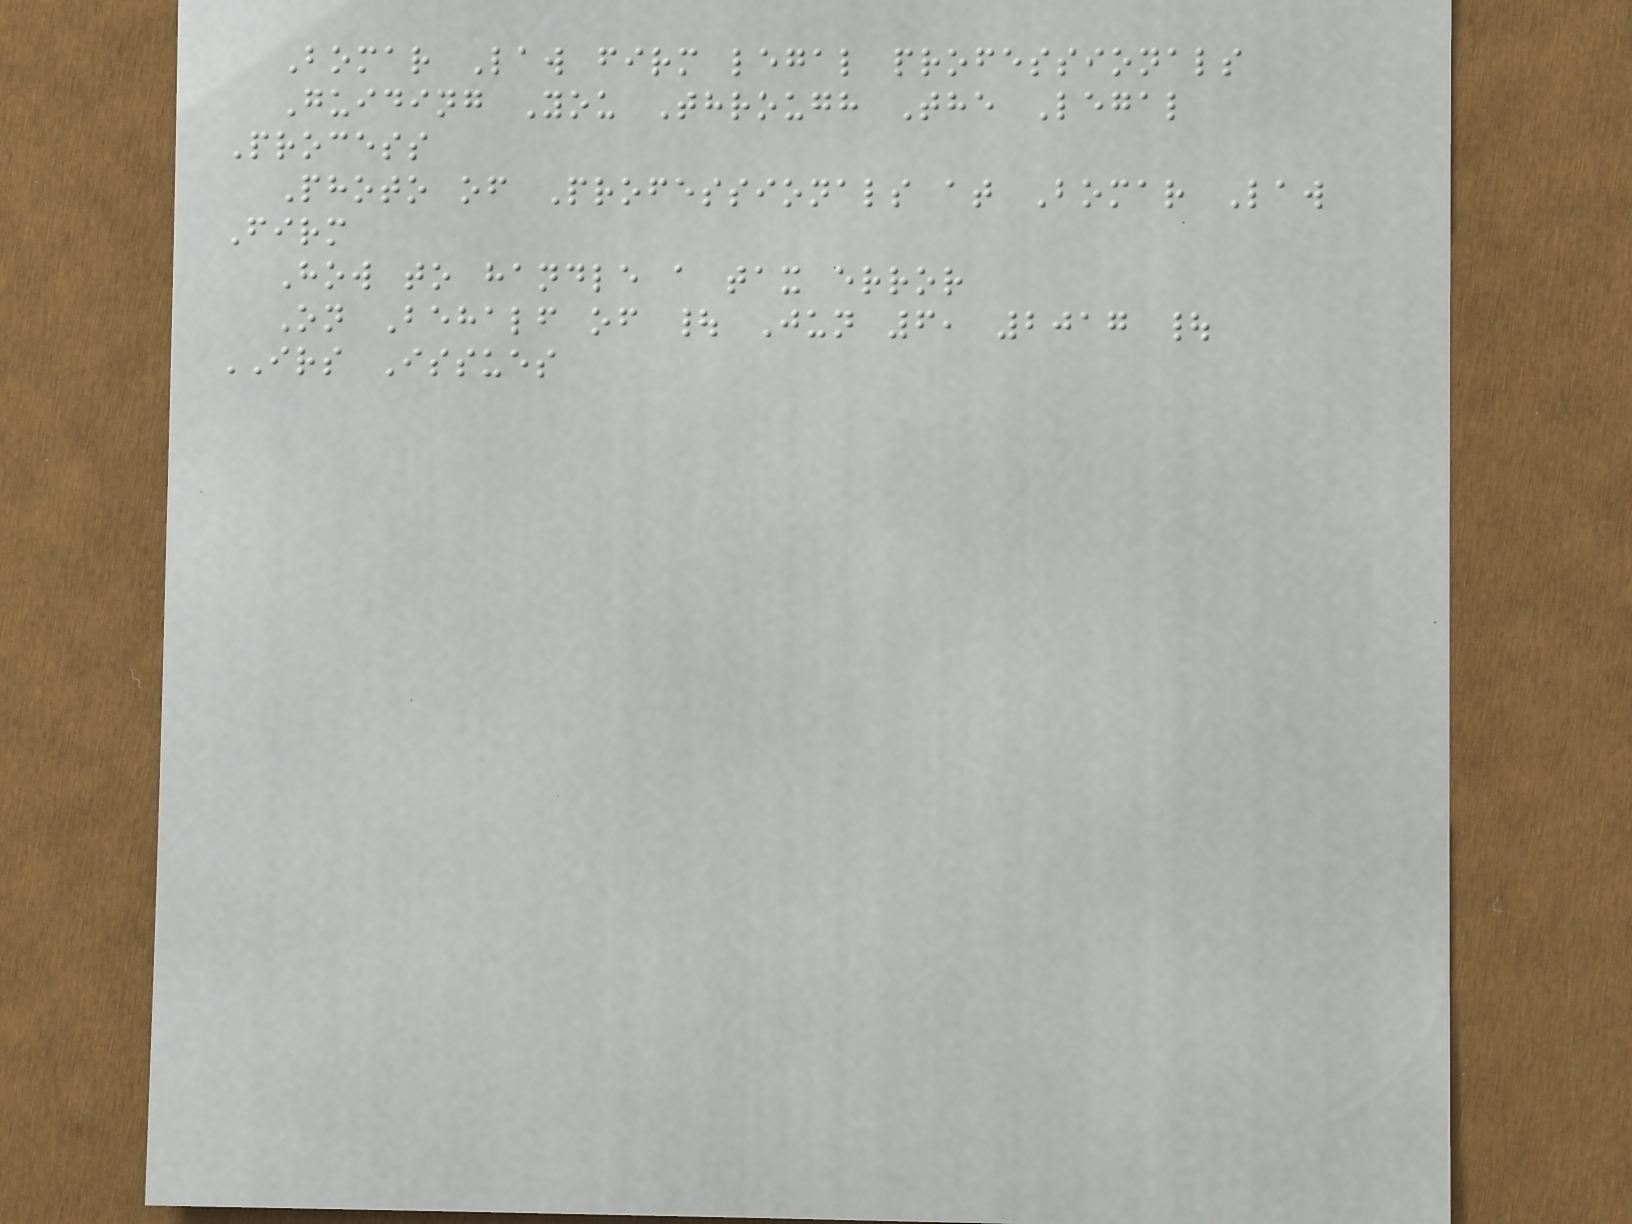Bomar Law firm legal professionals
Guiding You Through The Legal
Process
Photo of Professionals at Bomar Law
Firm
How to handle a tax error
On Behalf of | Jun 6, 2017 |
IRS Issues
